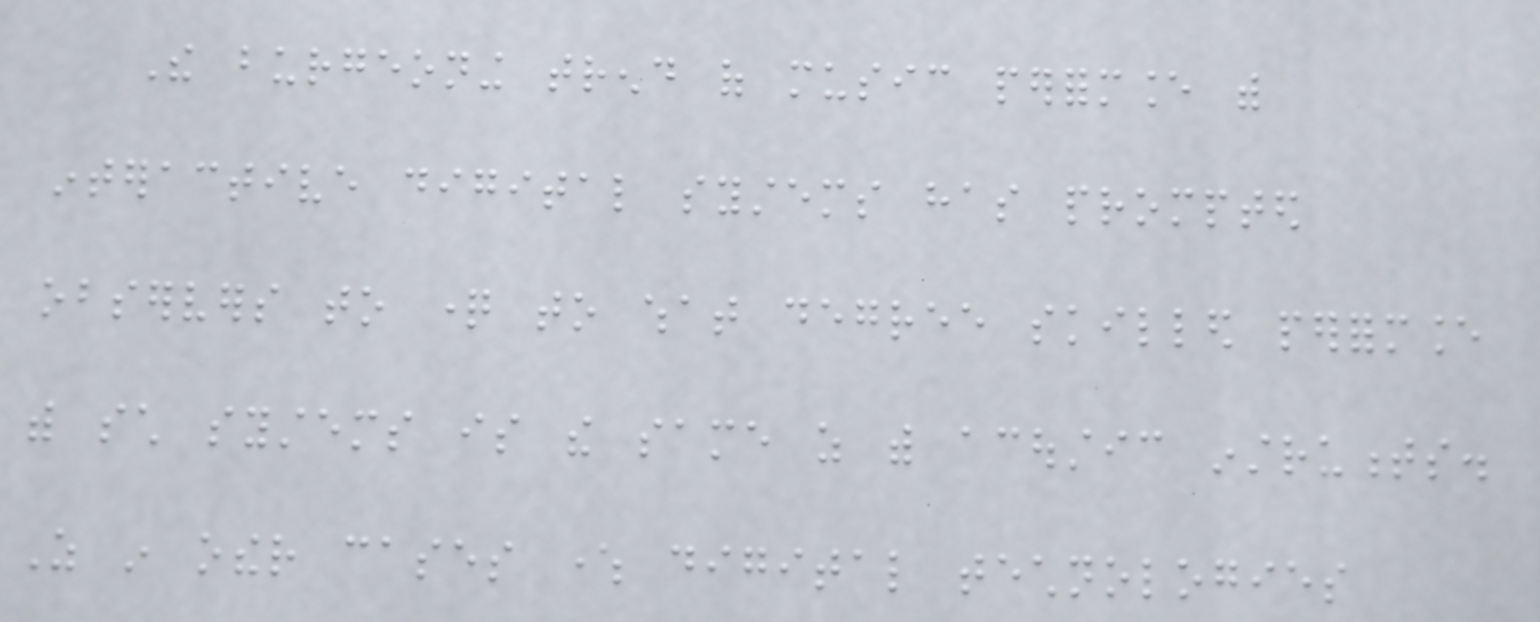The burgeoning trend of music performance with
interactive digital systems has prompted
observers to question to what degree skilled performance
with such systems is the same as with acoustic instruments.
As in other cases where digital technologies
